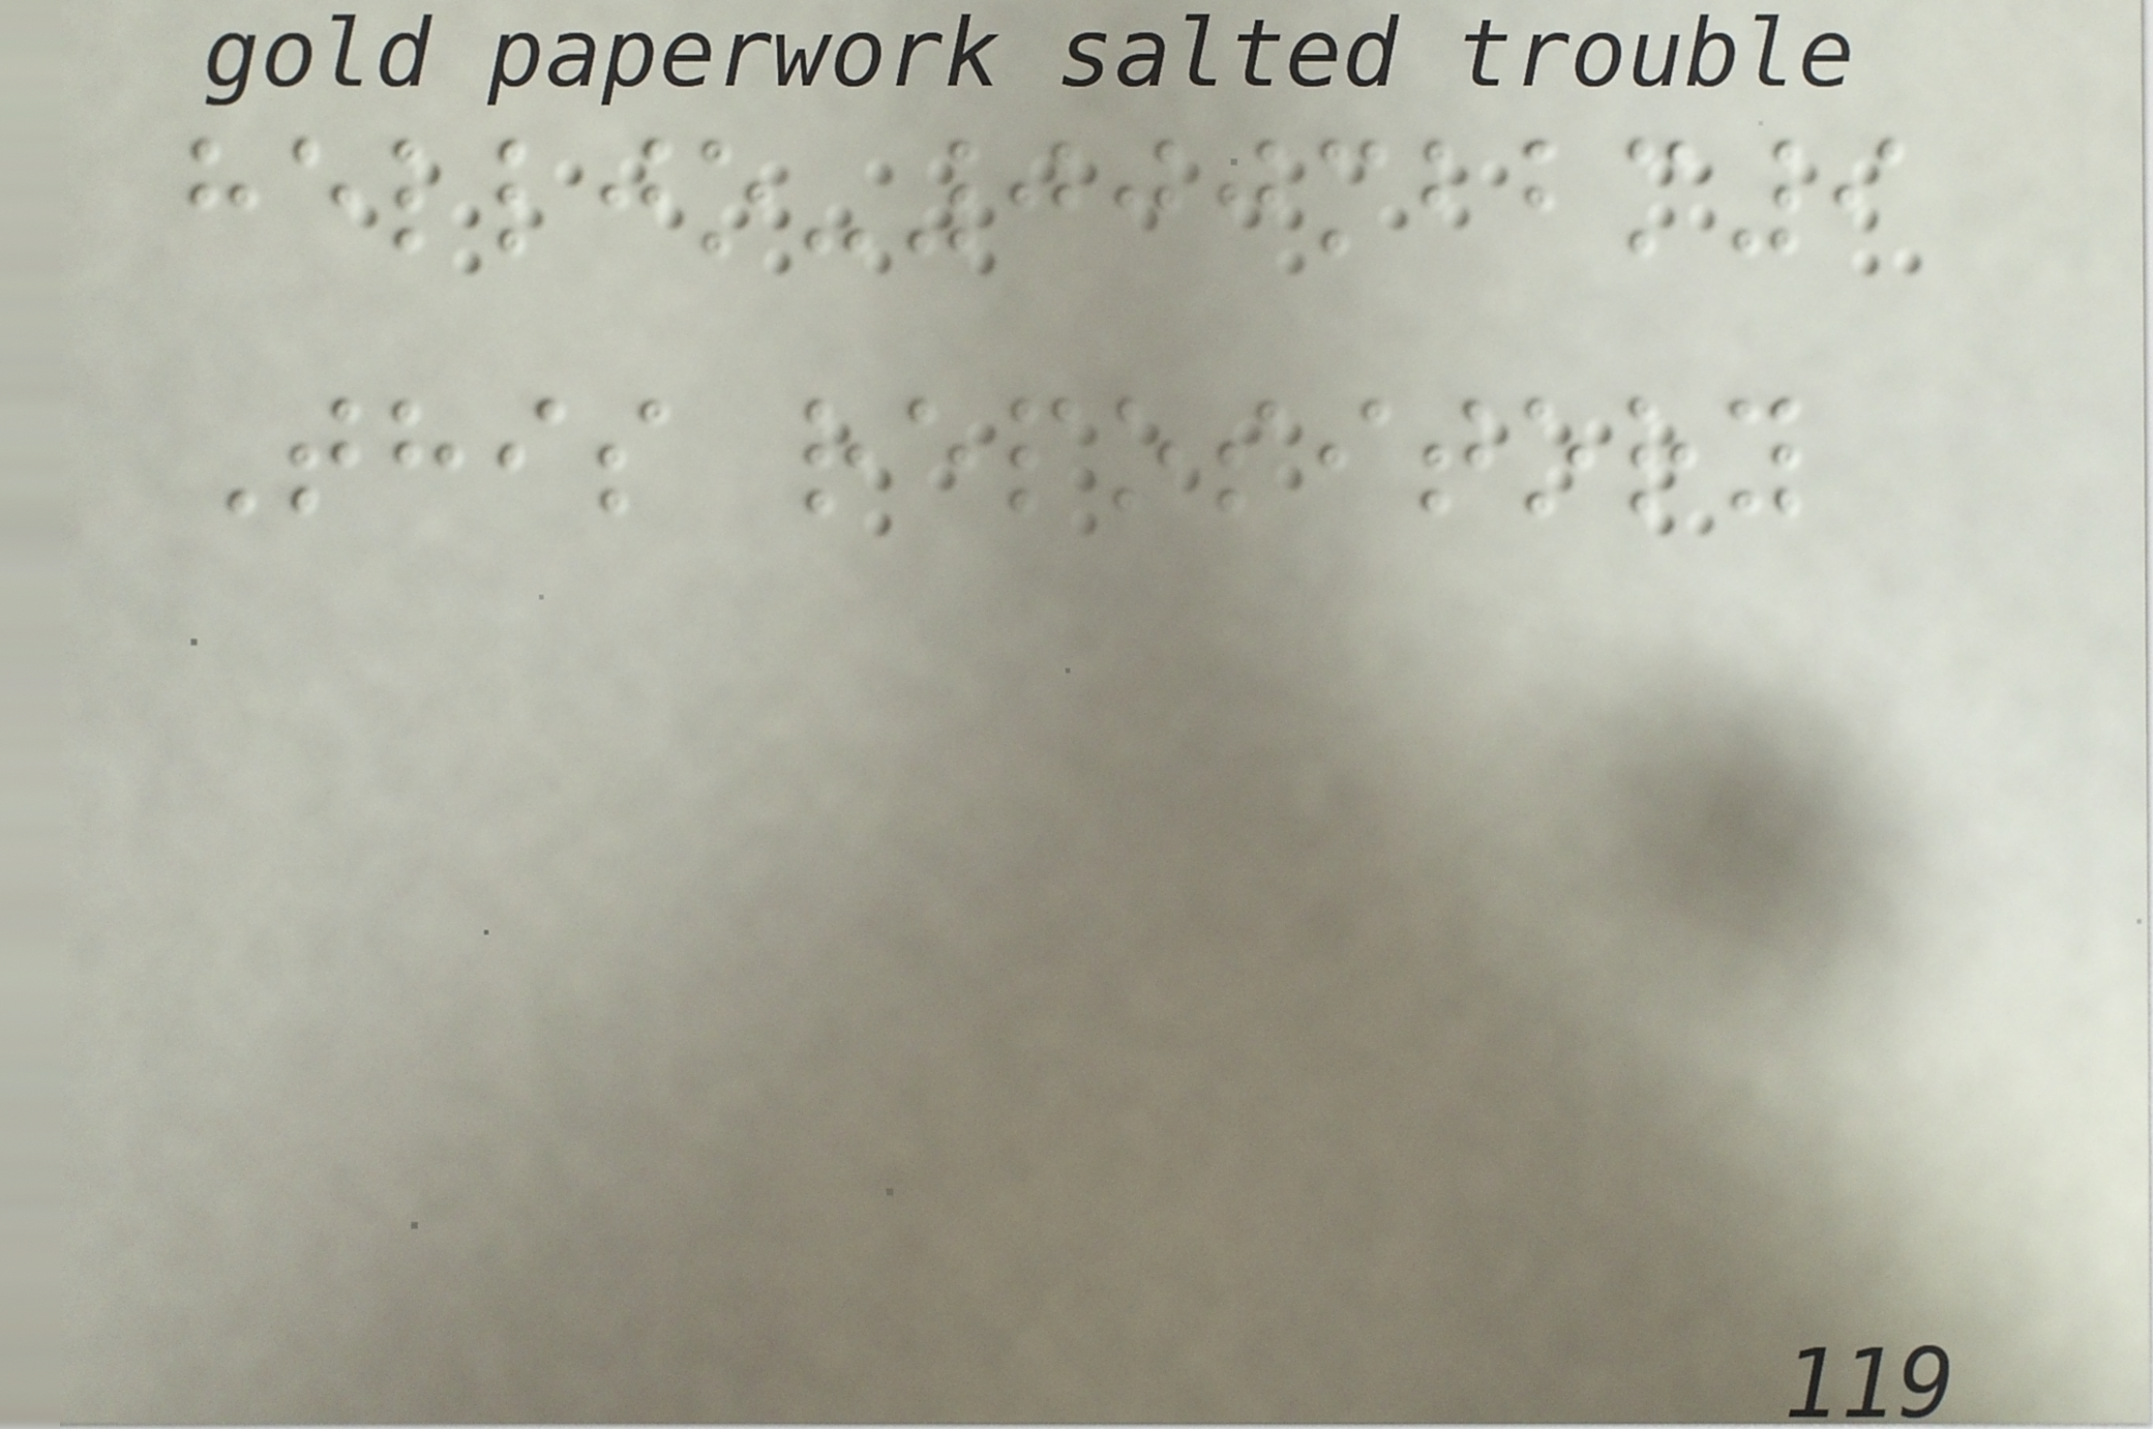helljo-000mbbm9
This repository
